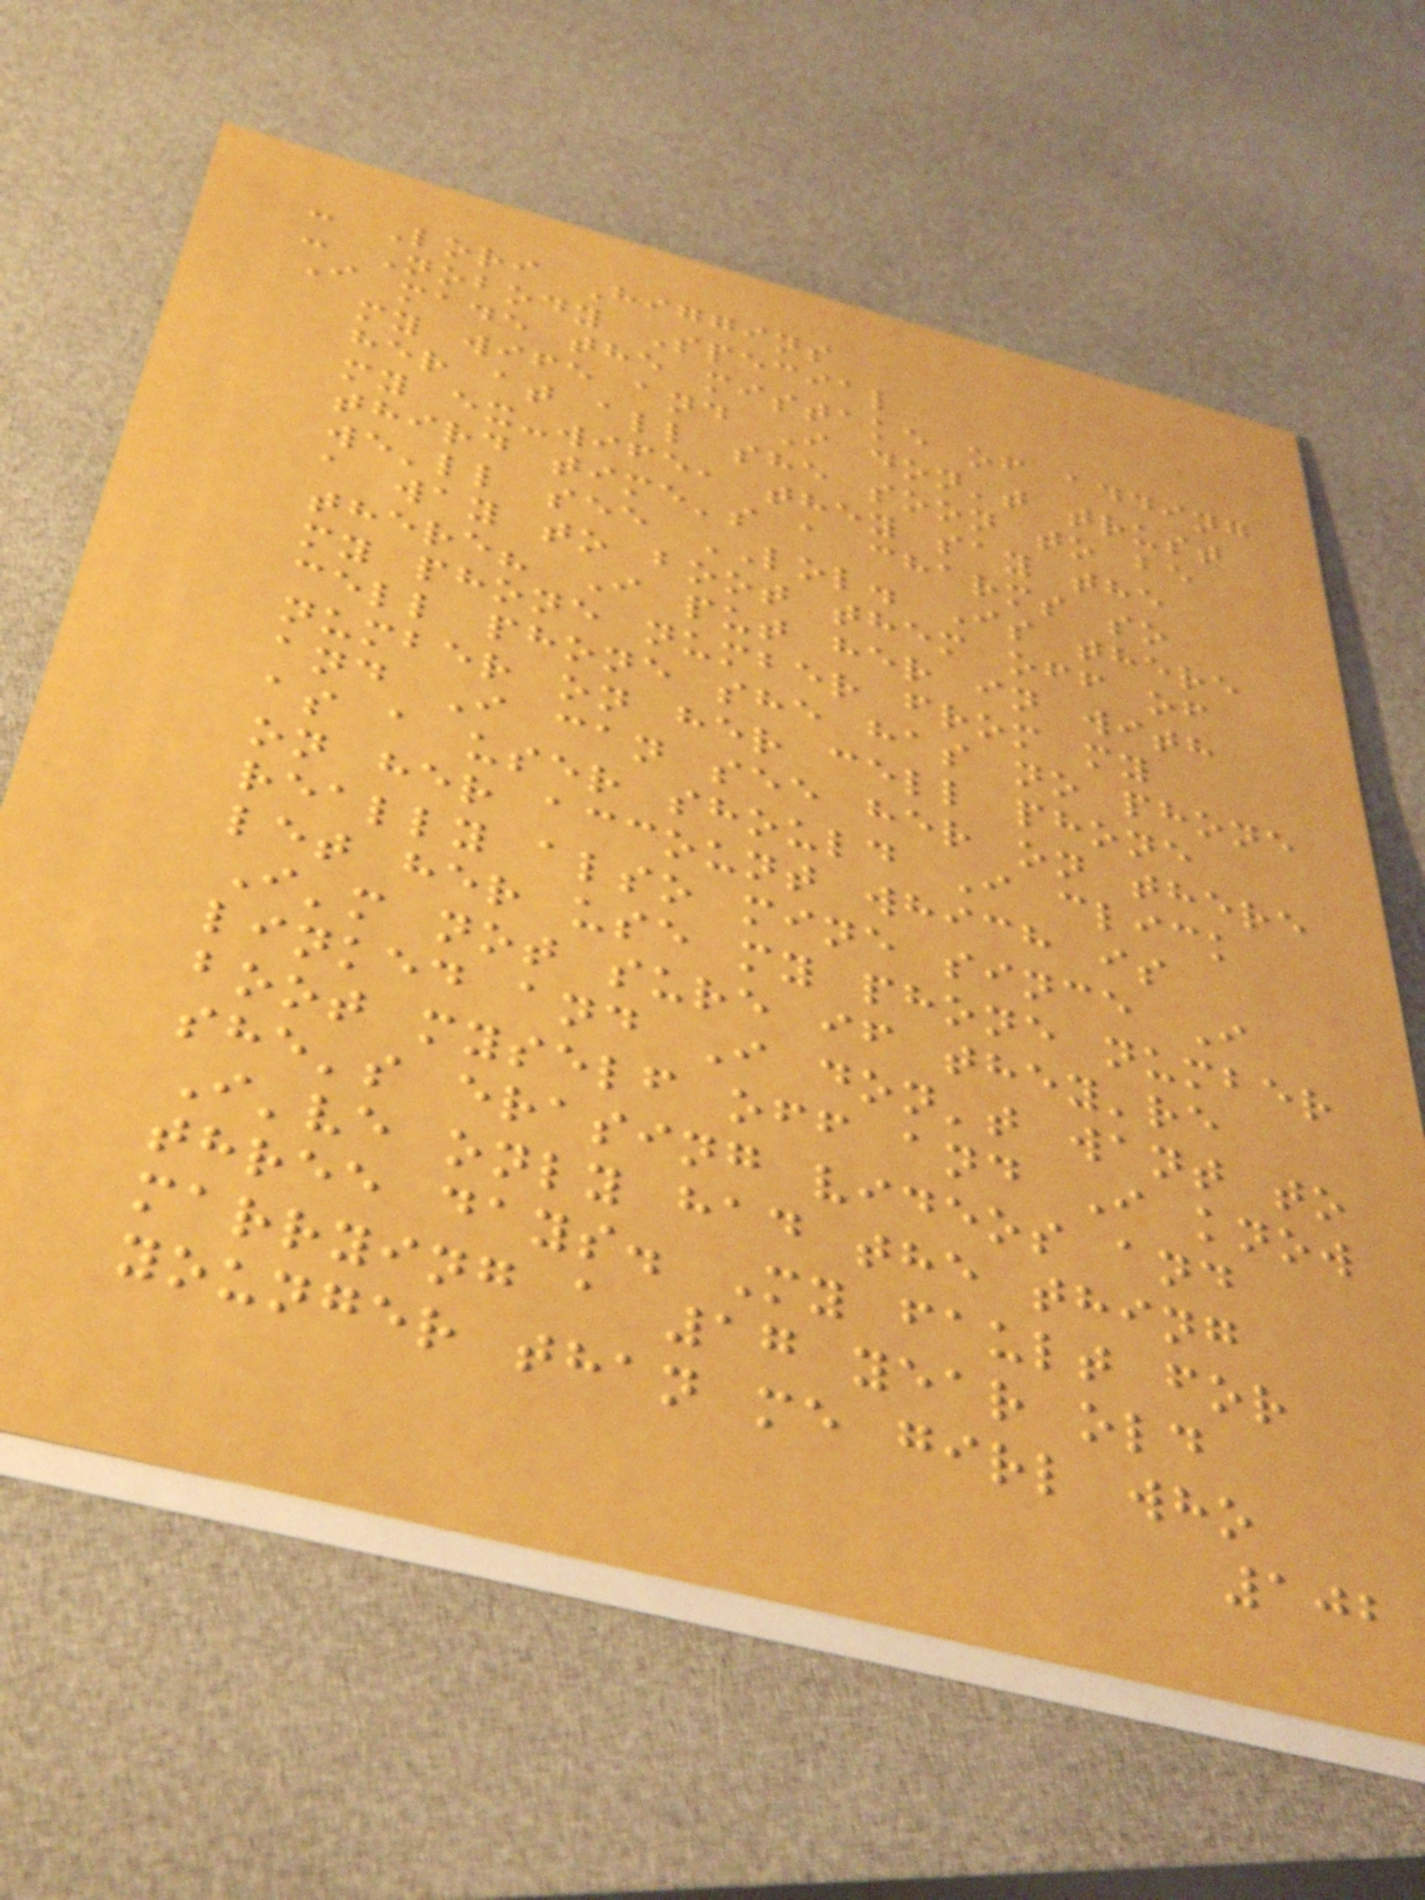- Lori Higgins
- Nobody Special
I made the mistake of adding
my wife and I don't trust
her at all she soon to be
my ex-wife, they say the
third time's a charms so
we'll see LOL. Is there
a way to boot them off of
there? I put her in with
my phone number from my
cell phone she has no phone
number on her cell phone
and I can see her on there
as a user should I click
on her account which is
really also mine since I
let her use my phone number
I'm not sure if they're
linked and I don't want to
boot myself off and I know
she's erasing videos and
I've only had the thing
three days. My fault for
marrying a 17 year old
younger than me girl who
102
